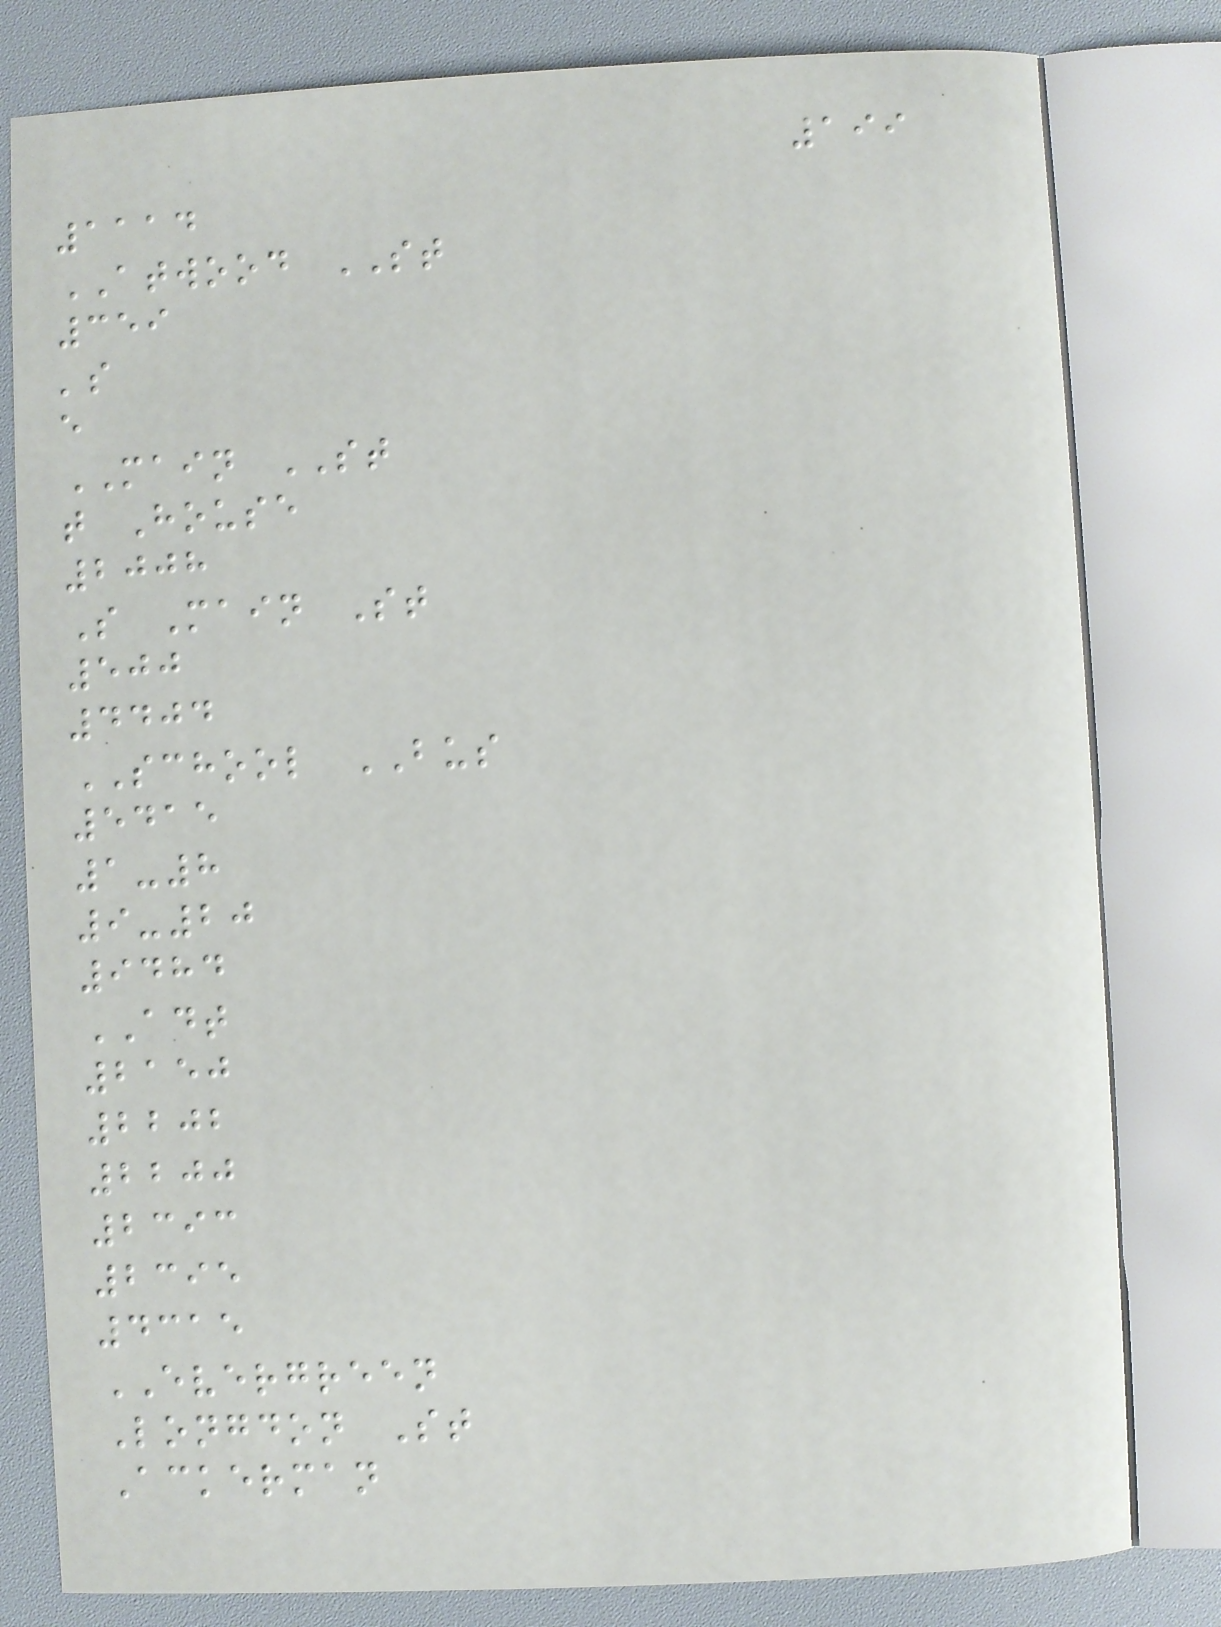199
1114
ATWOOD ST
359
's
e
MAIN ST
t House
2008
S Main St
500
4404
SCHOOL BUS
5415
1-8
9-20
9484
ADT
2150
2202
2200
2393
2395
4315
EVERGREEN
Longdon St
Ackerman
